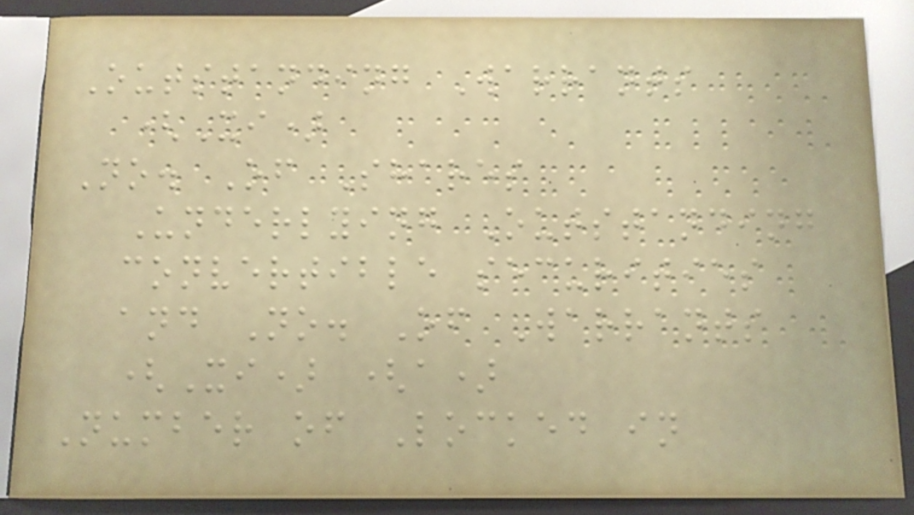Outstanding Warrants
(Xi)
No. Of Shares
Underlying Outstanding
convertible securities
and No. Of Warrants
(Xi) (a)
Number of Locked in
